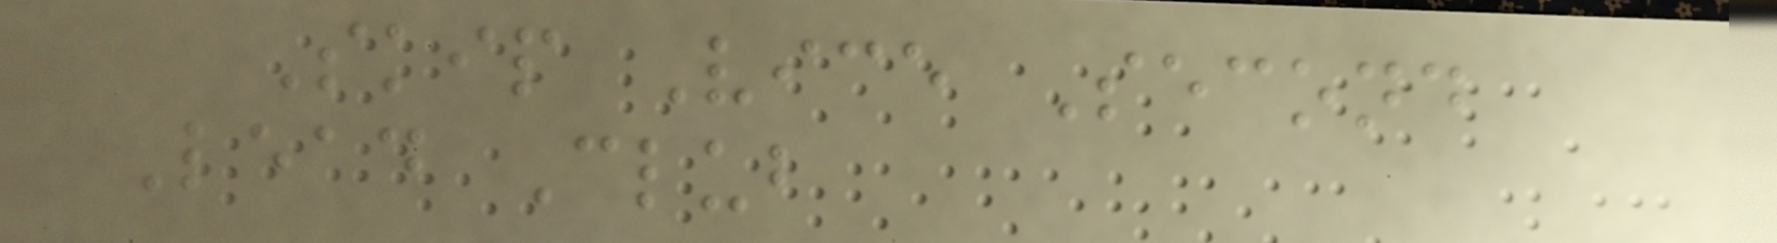Skip Vice Second
Lead Club
